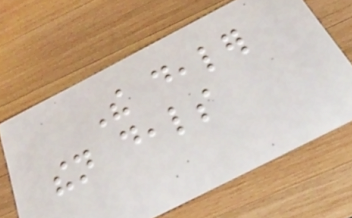The dealer
then deals
